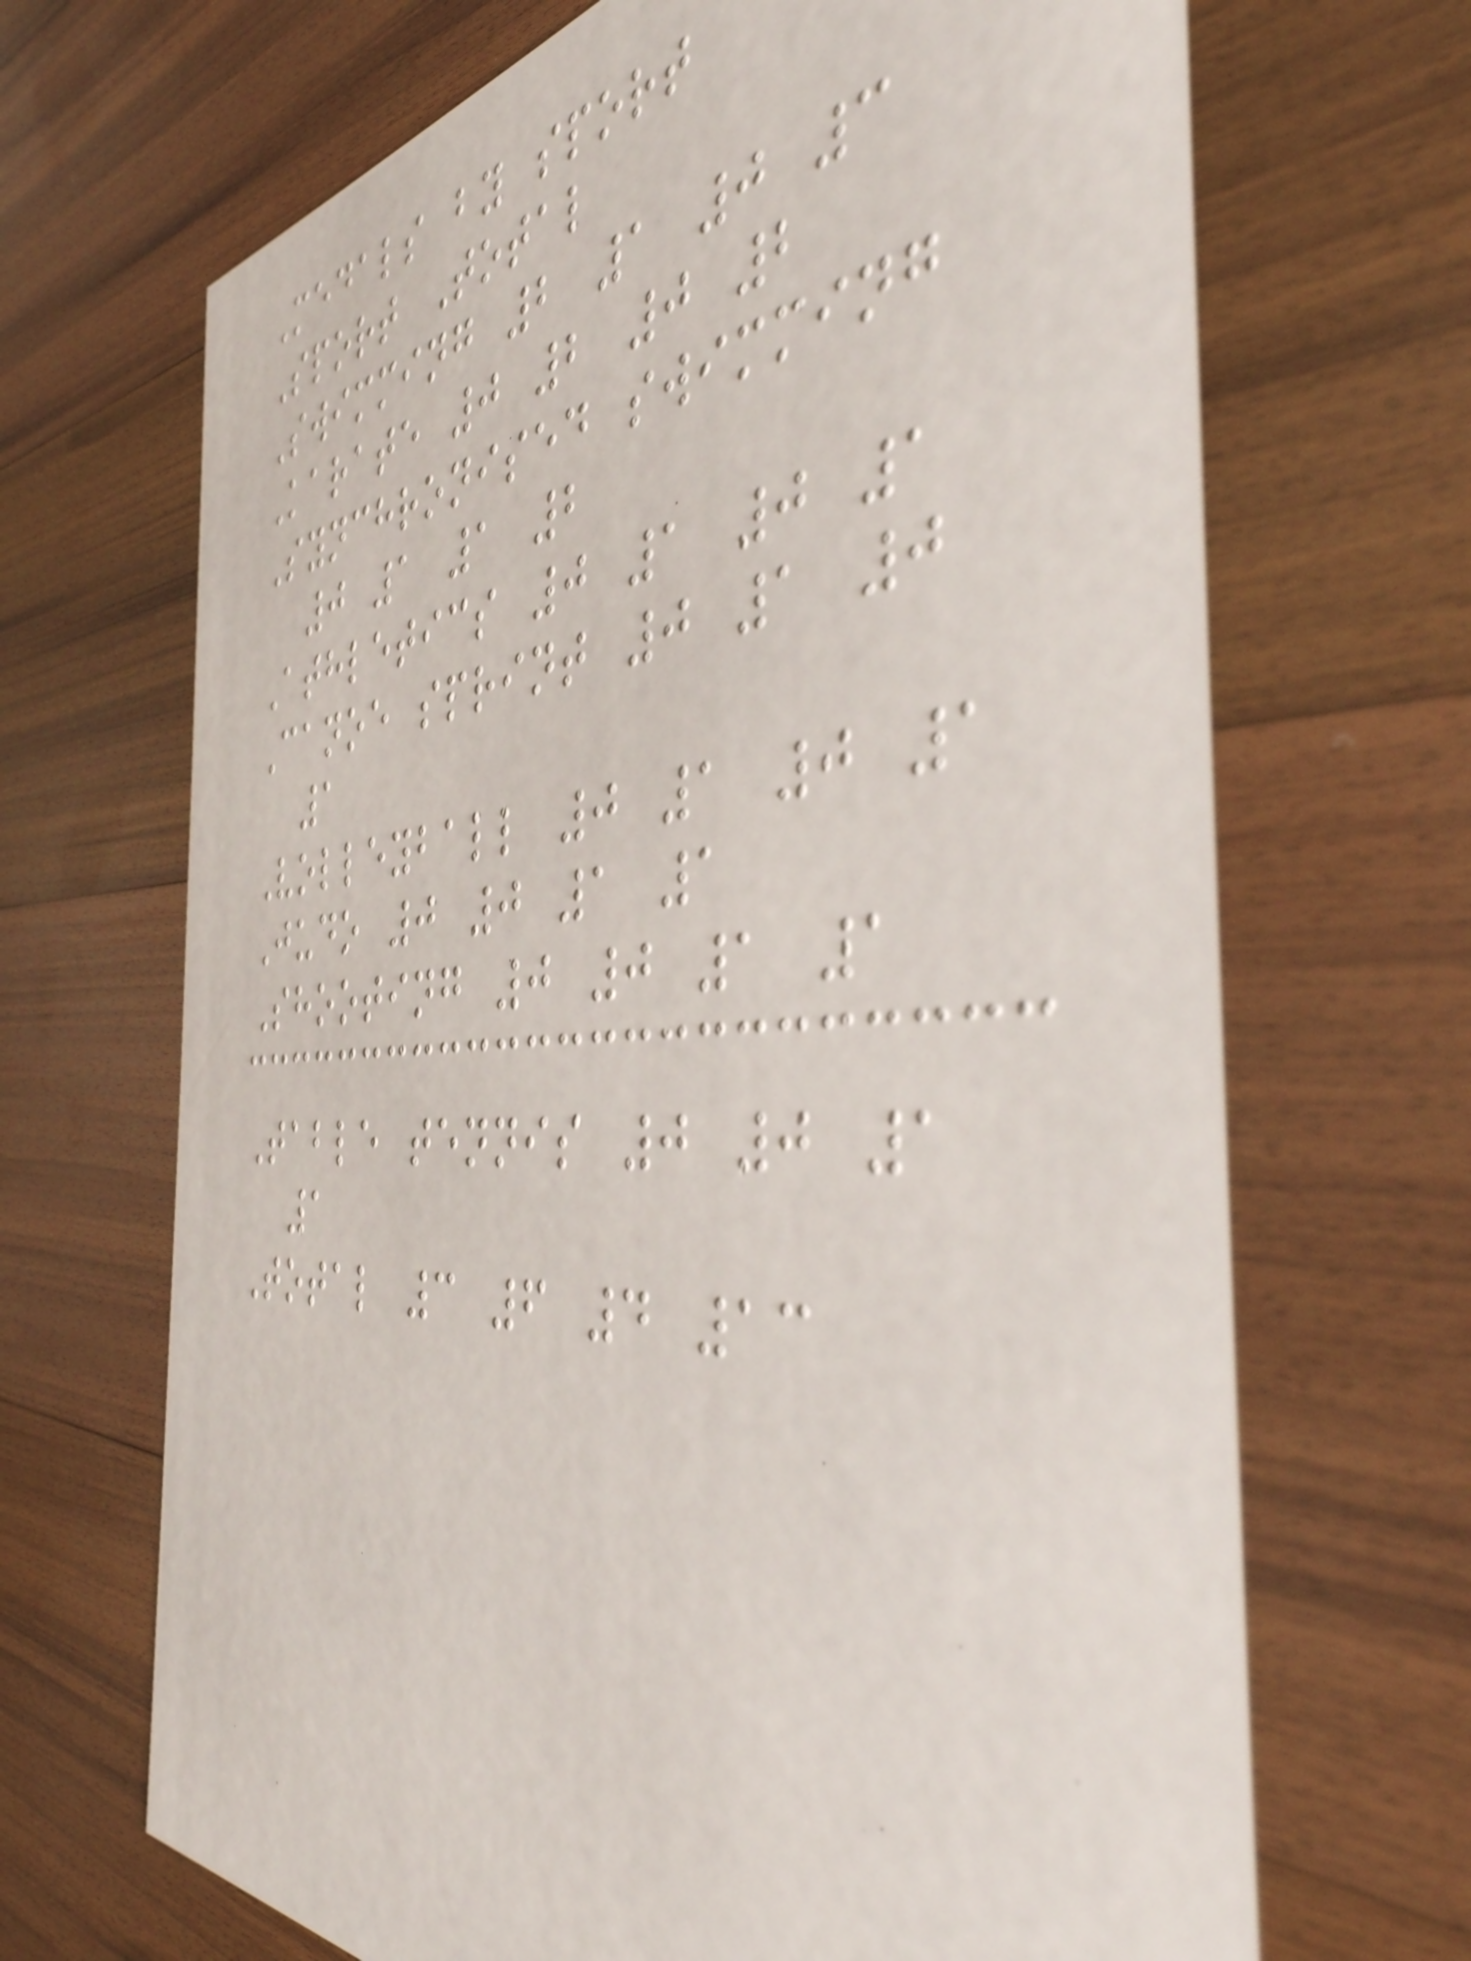Medals by sport
Sport Total
Swimming 2 1 0 3
Karate 0 2 0 2
Synchronised swimming
0 1 1 2
Athletics 0 1 0 1
Canoe sprint 0 1 0
1
Volleyball 0 1 0 1
Judo 0 0 1 1
Shooting 0 0 1 1
Table tennis 0 0 1
1
Total 3 6 4 13
